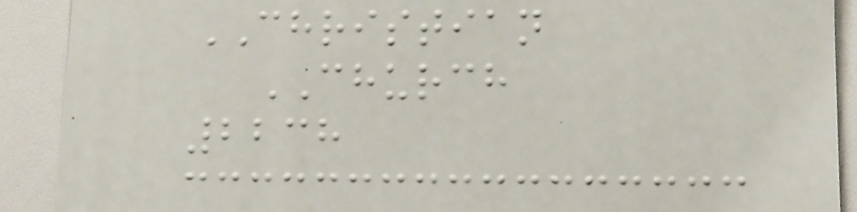CHRISTIAN
CHURCH
2238
